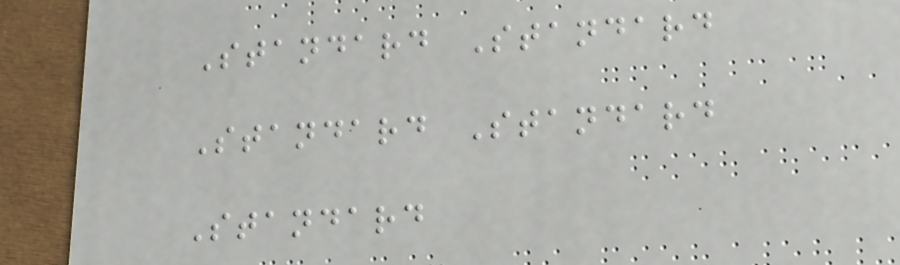Standard Standard
Standard Standard
Standard
